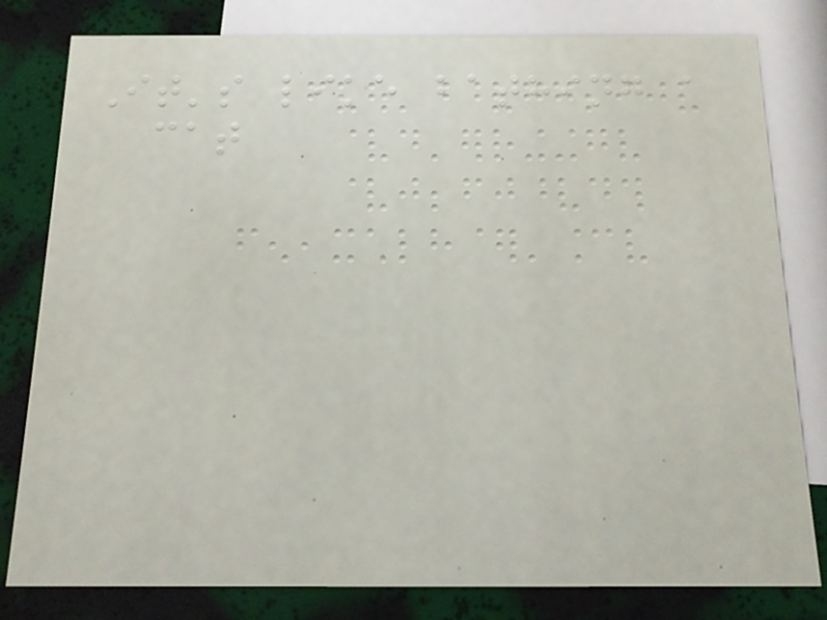It's like bathing a
cat
